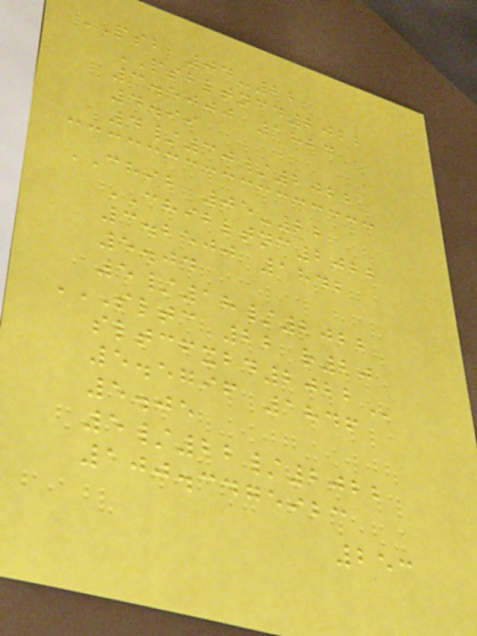PSB 04-22
PSBLTNCD2022
3.5000 1824
4.99
4/30/2022
CHIB 05-22
CHIBLTNC2022
3.2500 1842
5.04
5/18/2022
SLTC 22 R20
SLTCFXBD2022
5.5796 1846
5.05
5/22/2022
100.3475923
253
